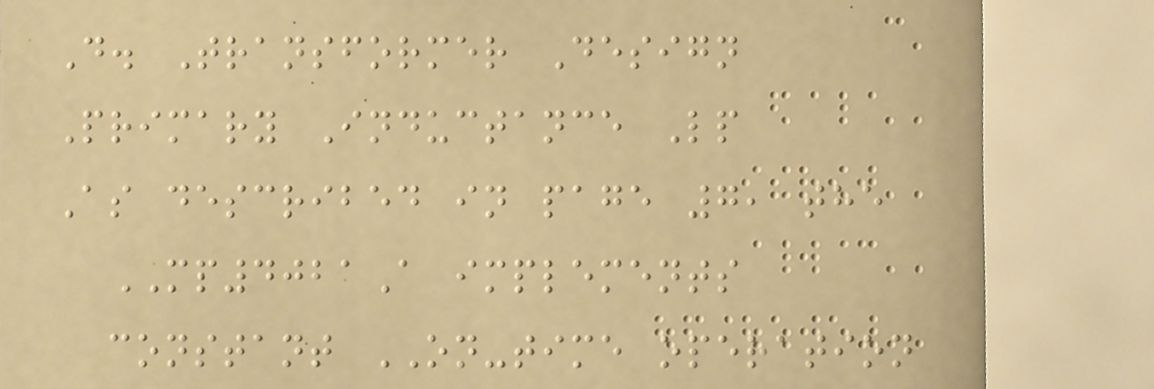D. Transformer Design
Primary Inductance Lp
As described in page 7, the
MP4021A implements
constant ON-time operation
